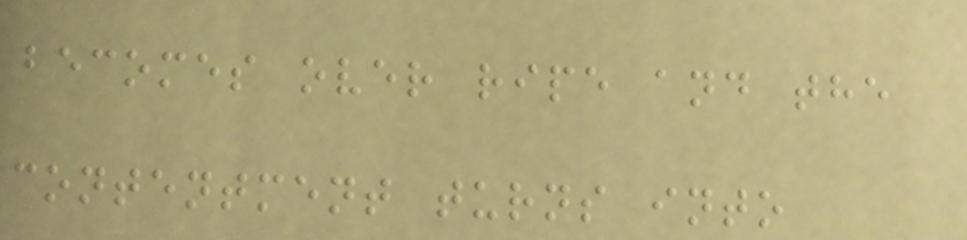becomes over ripe and the
contentment turns into
